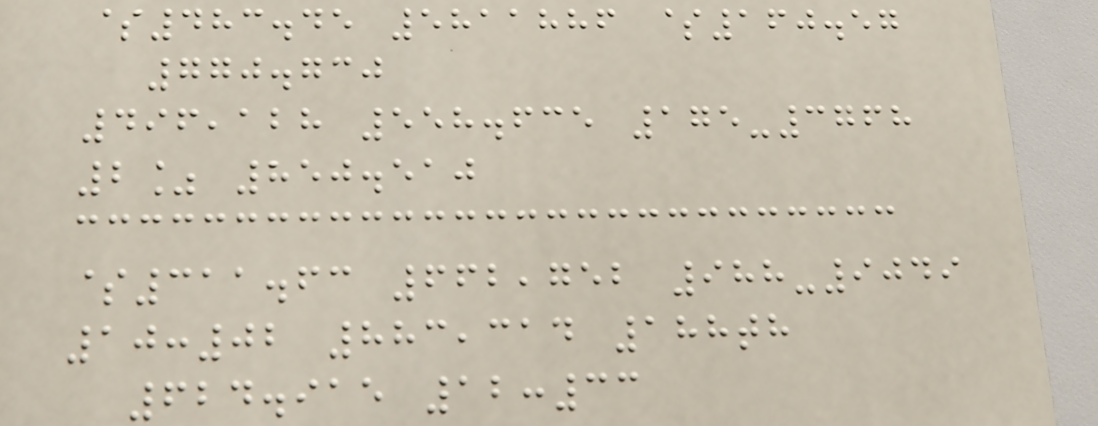$483.45 5811886 $160.57
770.730
496,128 558.635 175-3768
2% 850.510
$311.63 662,752 988-9049
10:02 883,314 188th
624.915 12:33
